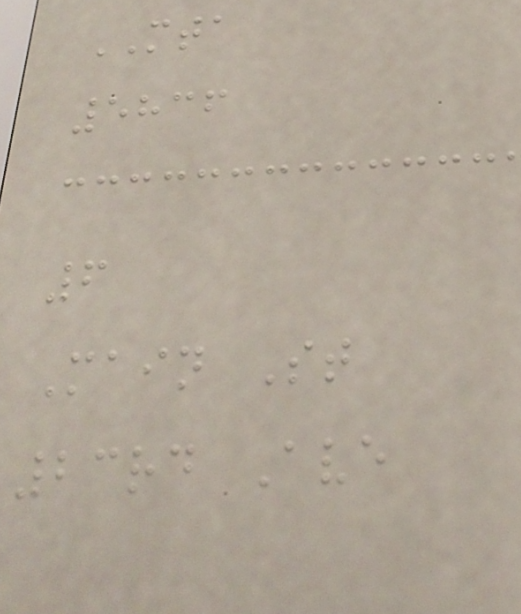MTA
5836
6
Main St
23rd Ave
